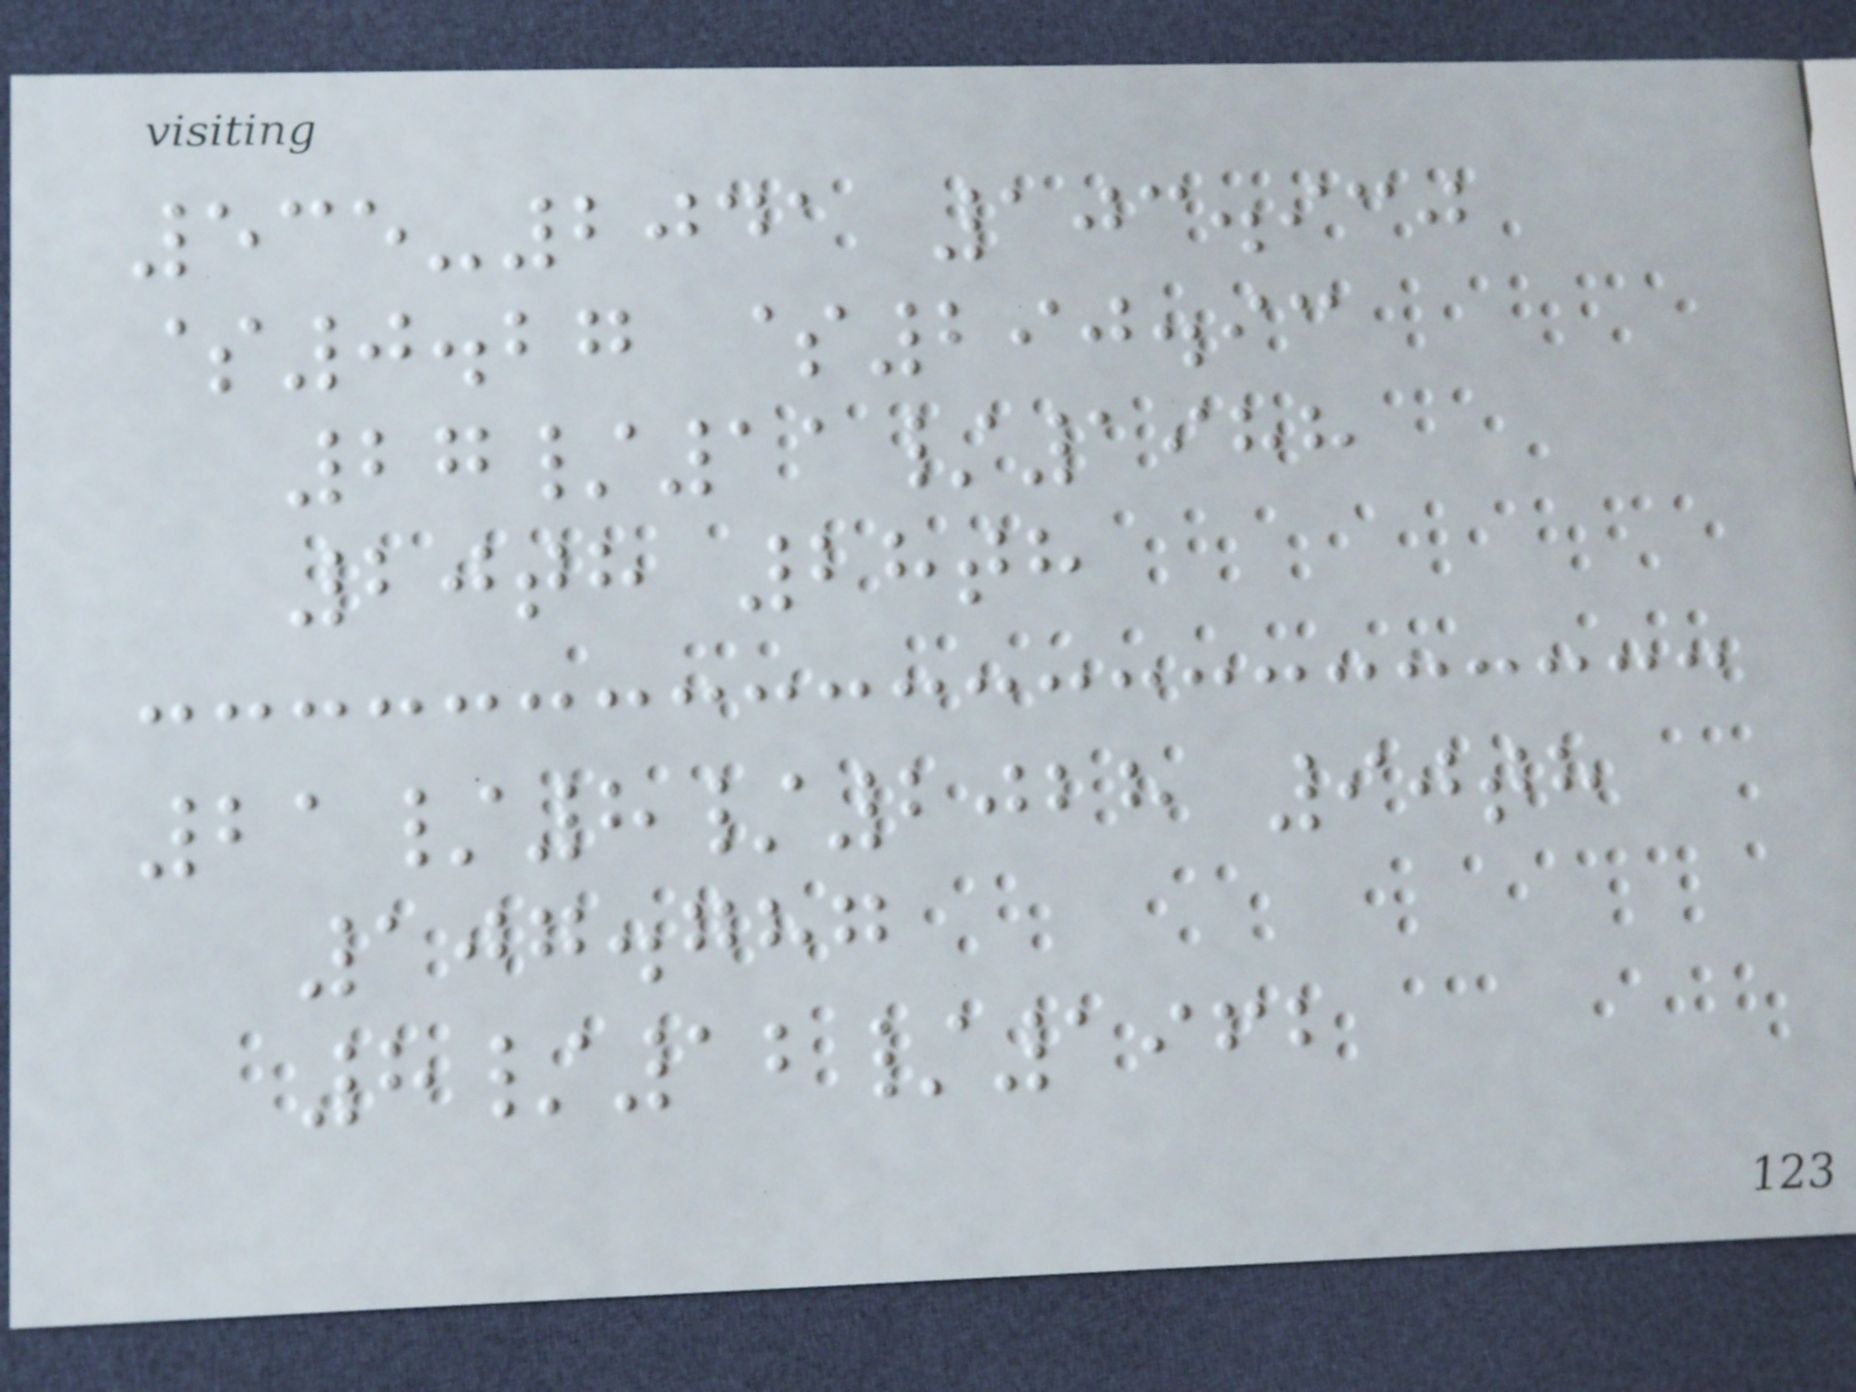535-2041 103.930
$0.27 $290.93
27/11/1988
20th 28th
21/8/2028 90th
107.787
8/12/1962
